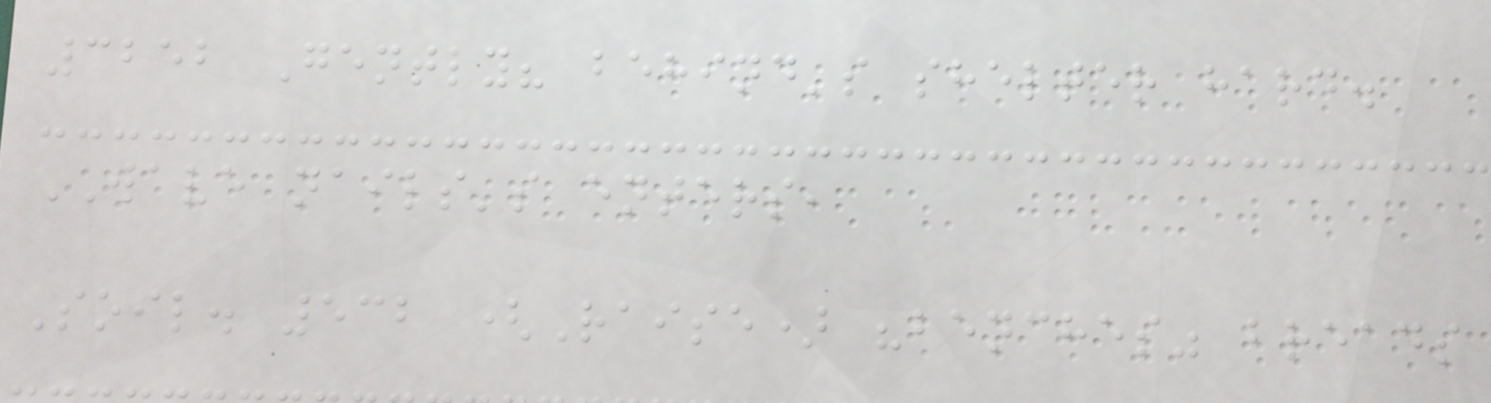3252 Gently? behind's shelter hard.
WAVE nails's enters,
Soil. 532 (Raise) "benches" breads
